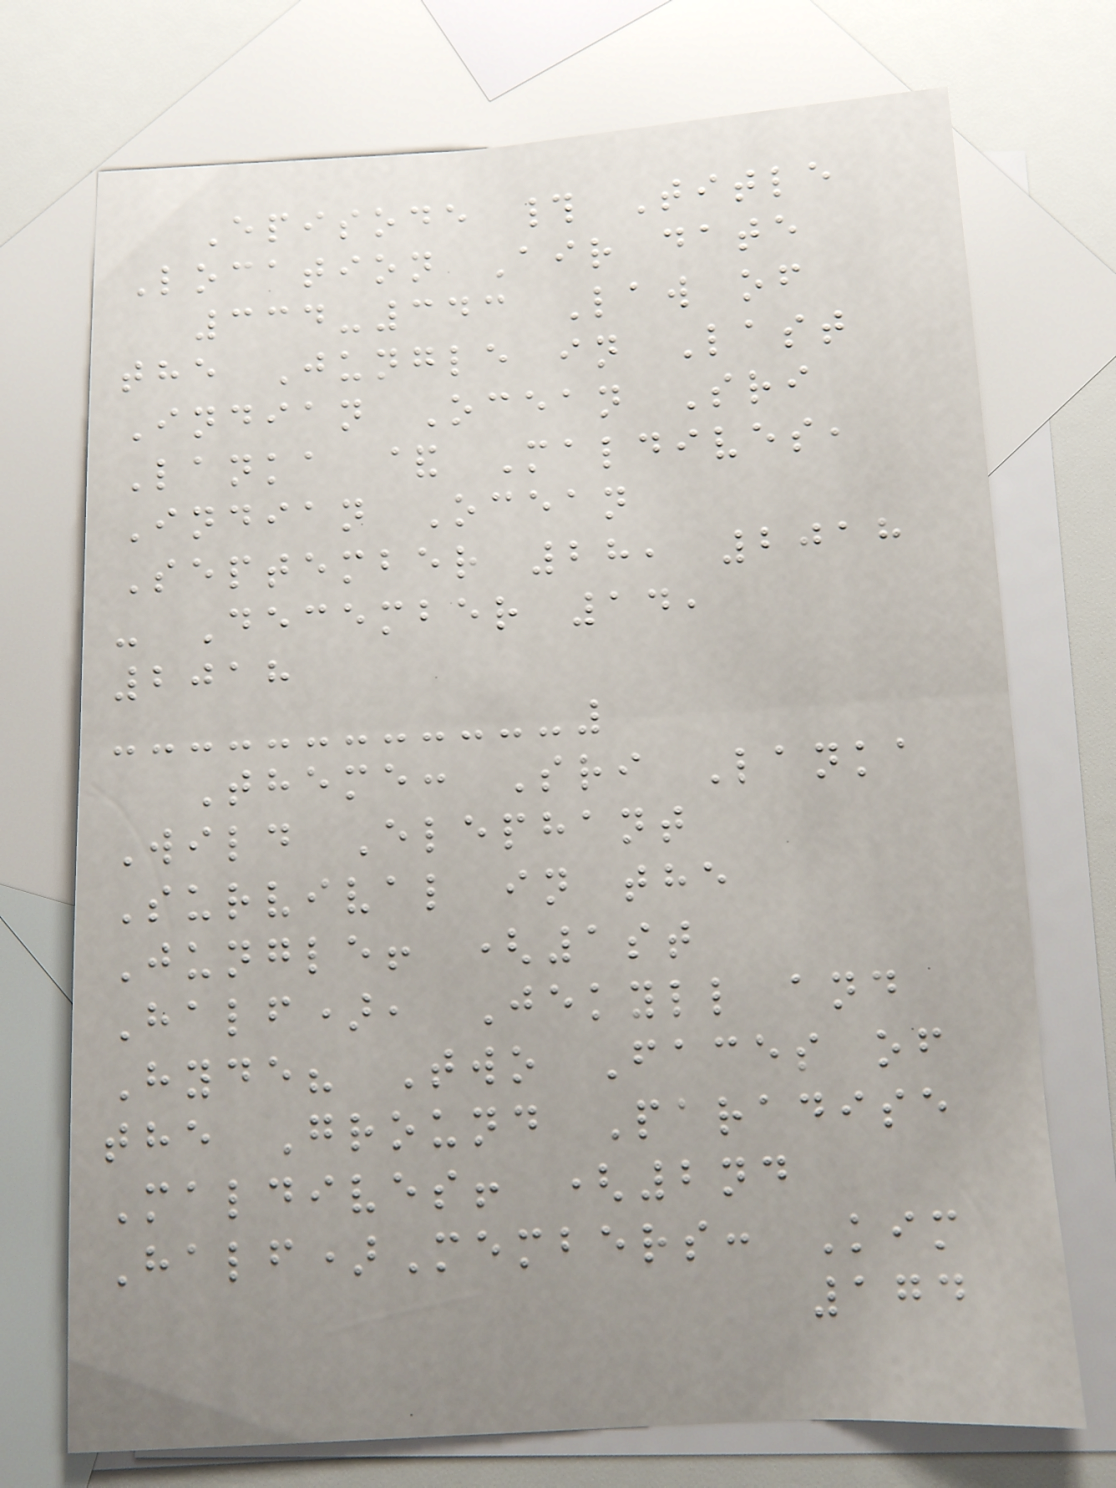Episode # Title
Location Air date
334-343 Law of
the Jungle in Last
Indian Ocean Sri
Lanka & Maldives,
Indian Ocean
September 28, 2018
- December 14,
2018
Theme: Sri Lanka
Wild Elephant
Survival in the
Jungle! (1st
Half), Jekyll and
Hyde? Two Faces of
the Ground Paradise
Maldives! (2nd
Half)Members: Kim
174
